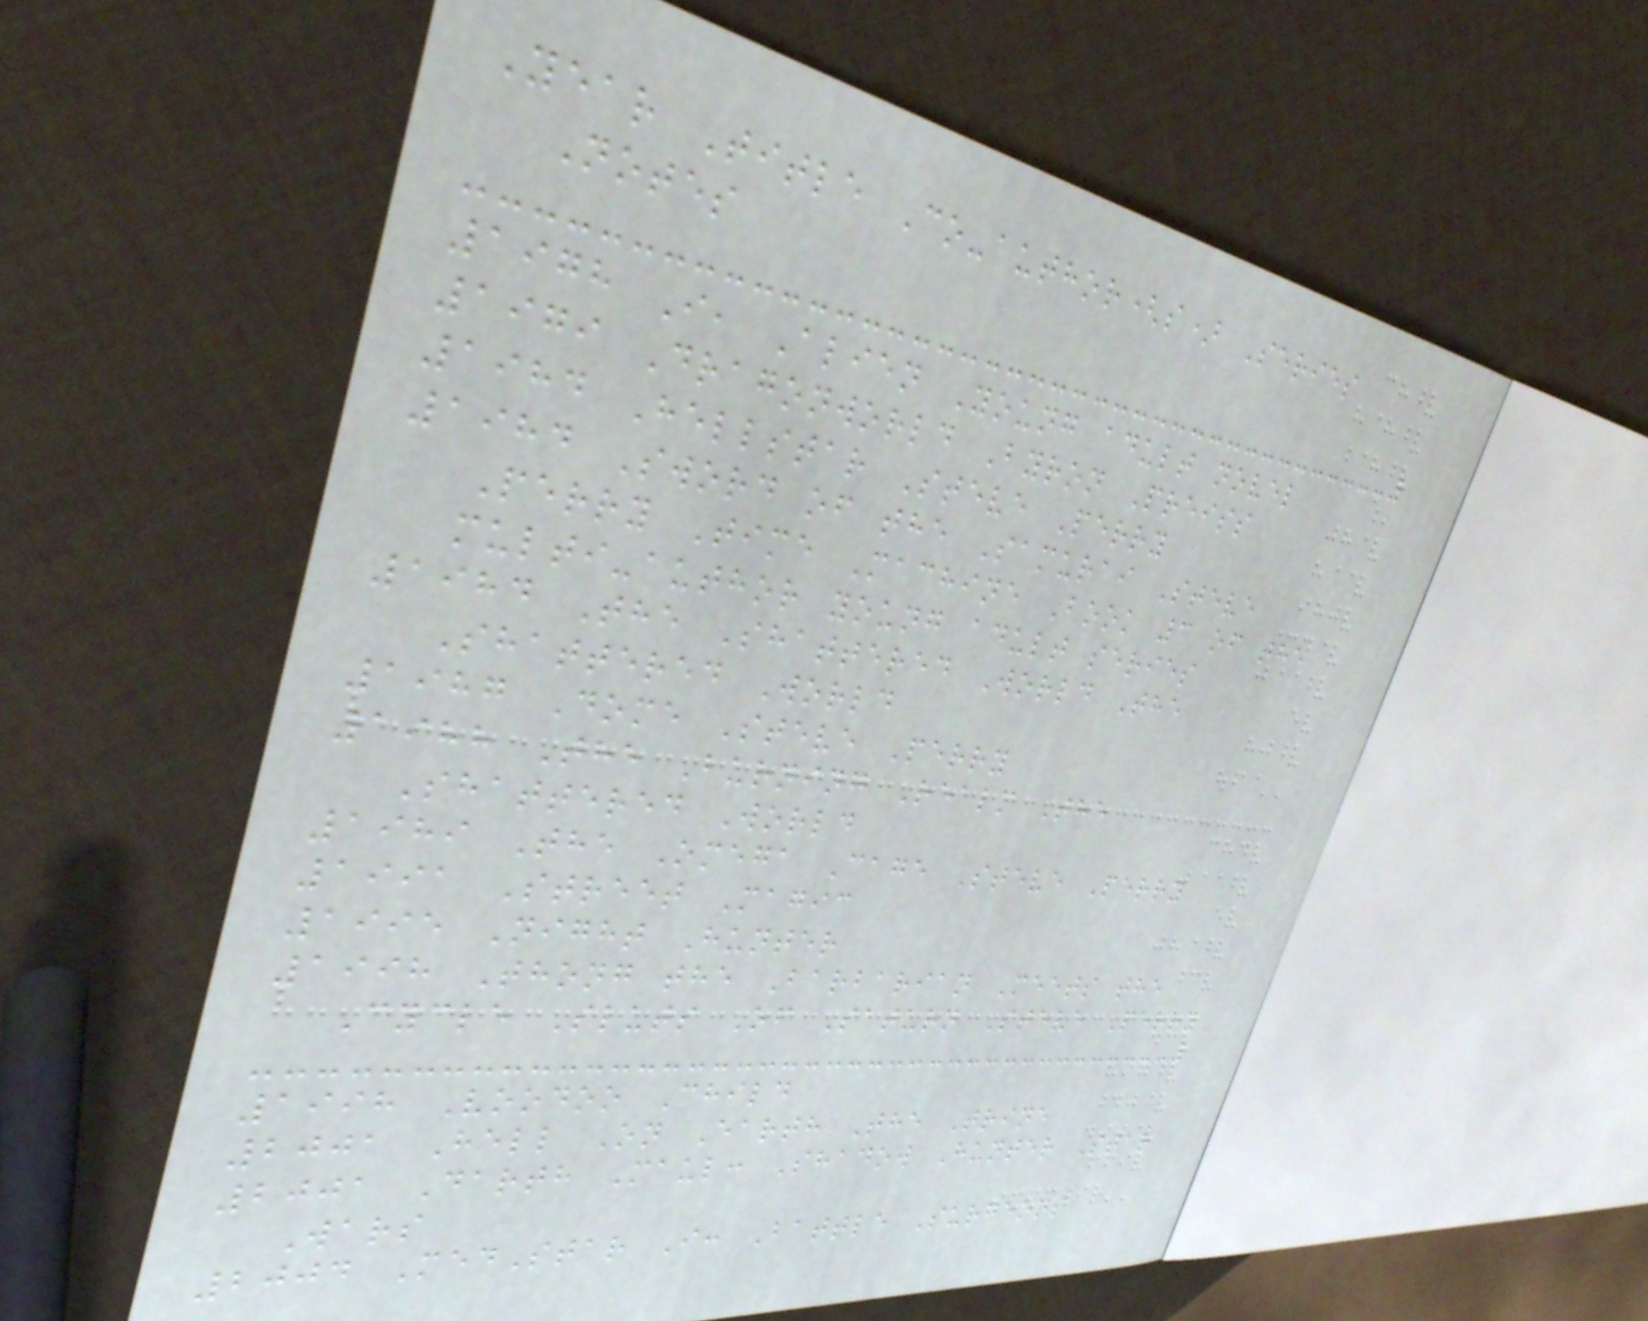Year Title Co-author(s) Series
Notes
1978 I, Alien Young adult novel
1979 Dragonworld Byron Preiss
1984 Hellstar Steve Perry
1984 Sword of the Samurai Steve
Perry Time Machine Book 3 of the
multi-author young adult series
1984 The Shattered World The
Shattered World
1987 Dome Steve Perry
1988 The Burning Realm The
Shattered World
1989 The Omega Cage Steve Perry
1991 Street Magic
1995 Night Hunter
1998 Thong the Barbarian Meets the
Cycle Sluts Of Saturn Steve Perry
1998 Voodoo Child
2001 Hell On Earth The Trine
2001 Darth Maul: Shadow Hunter Star
Wars
2004 MedStar I: Battle Surgeons
